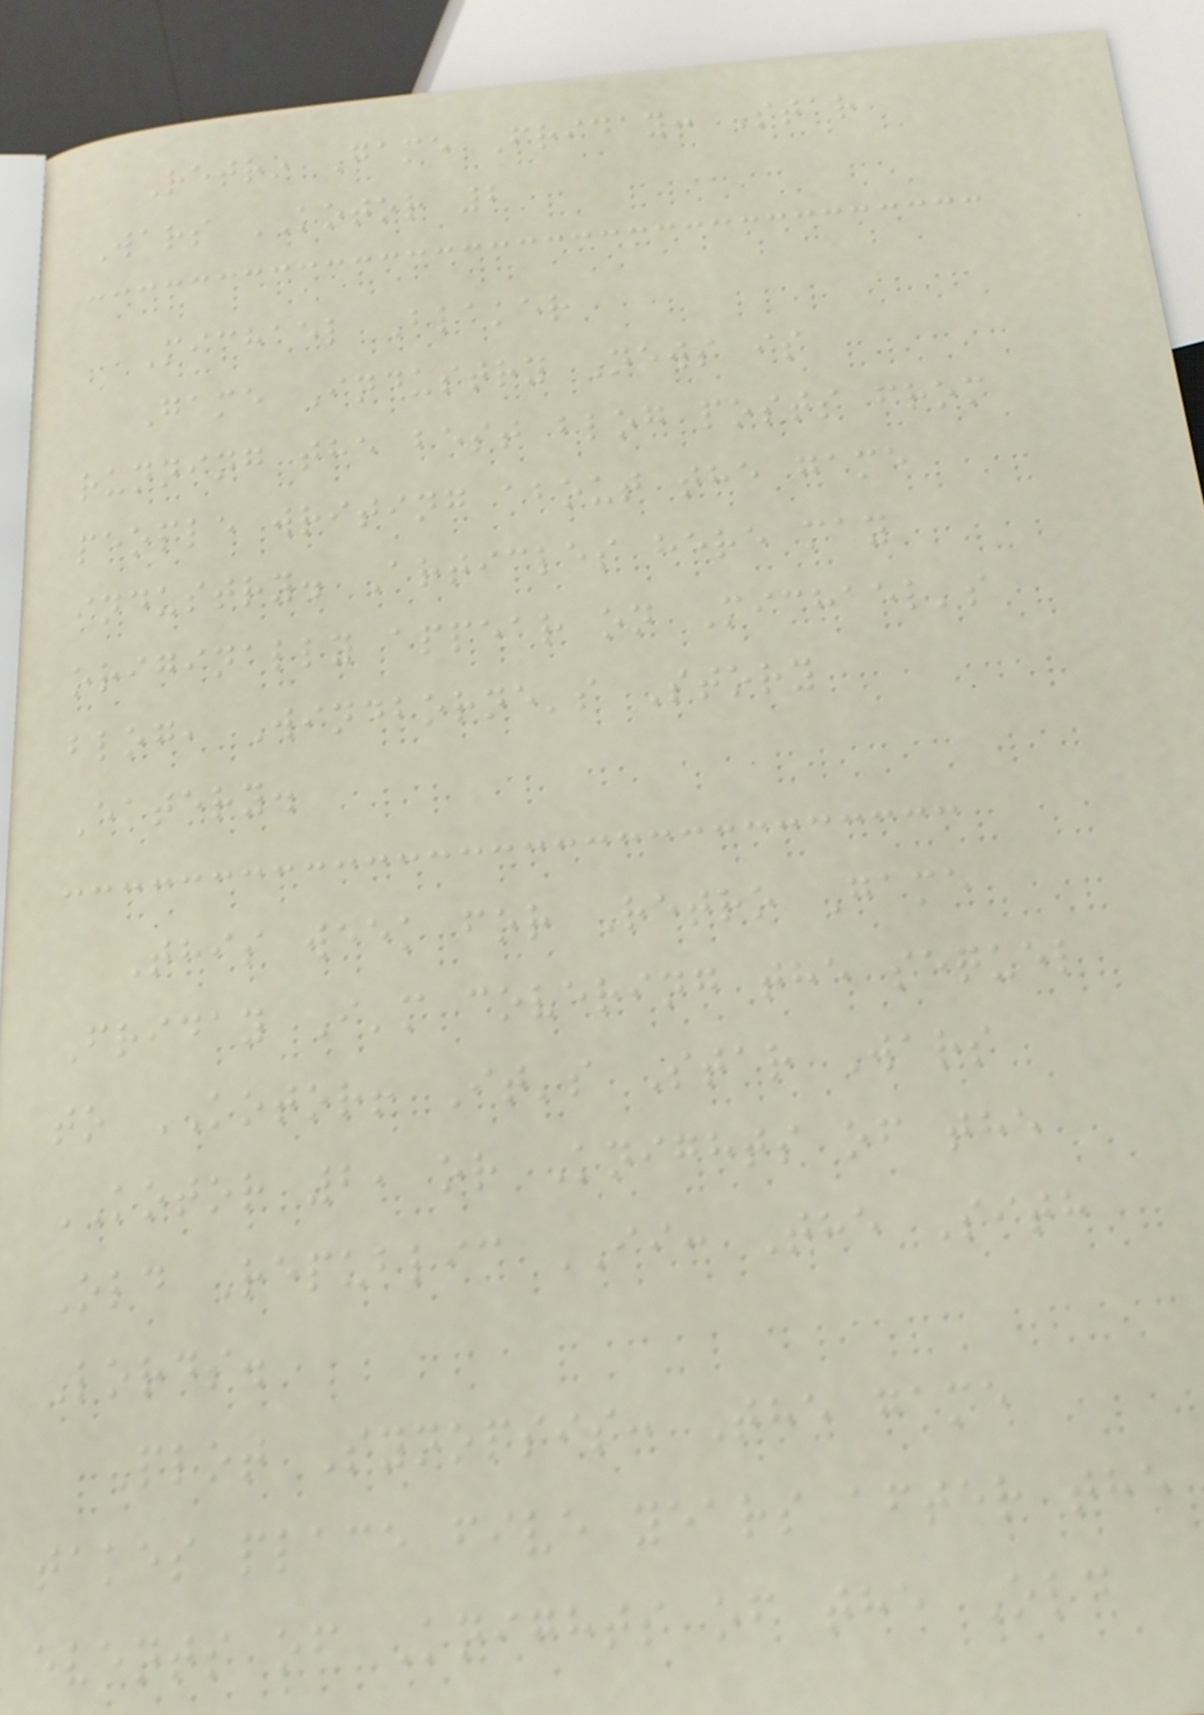Retro Game Friday: Star
Wars KOTOR 2
Michael Blaker
Game Industry News is
running the best blog posts from
people writing about the game
industry. Articles here may
originally appear on Michael's
blog, Windborne's Story
Eatery.
This week for Retro Game
Friday I'm covering the sequel
to KOTOR! It's Star Wars
KOTOR 2, or Knights of the
Old Republic II: The Sith
Lords.
Plot Synopsis: The game
takes place five years after the
events of Knights of the Old
